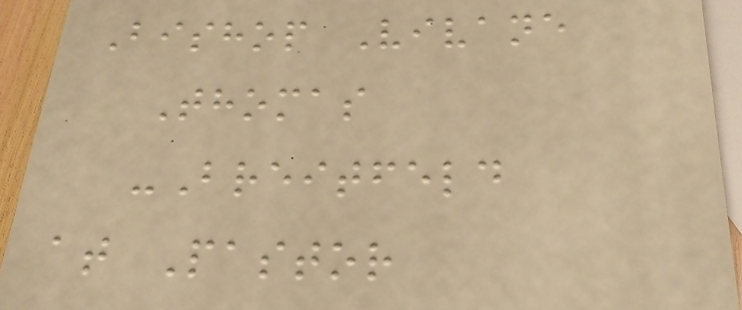Bishop Vivane
Thomas
-Breitfeld
at Pastor
